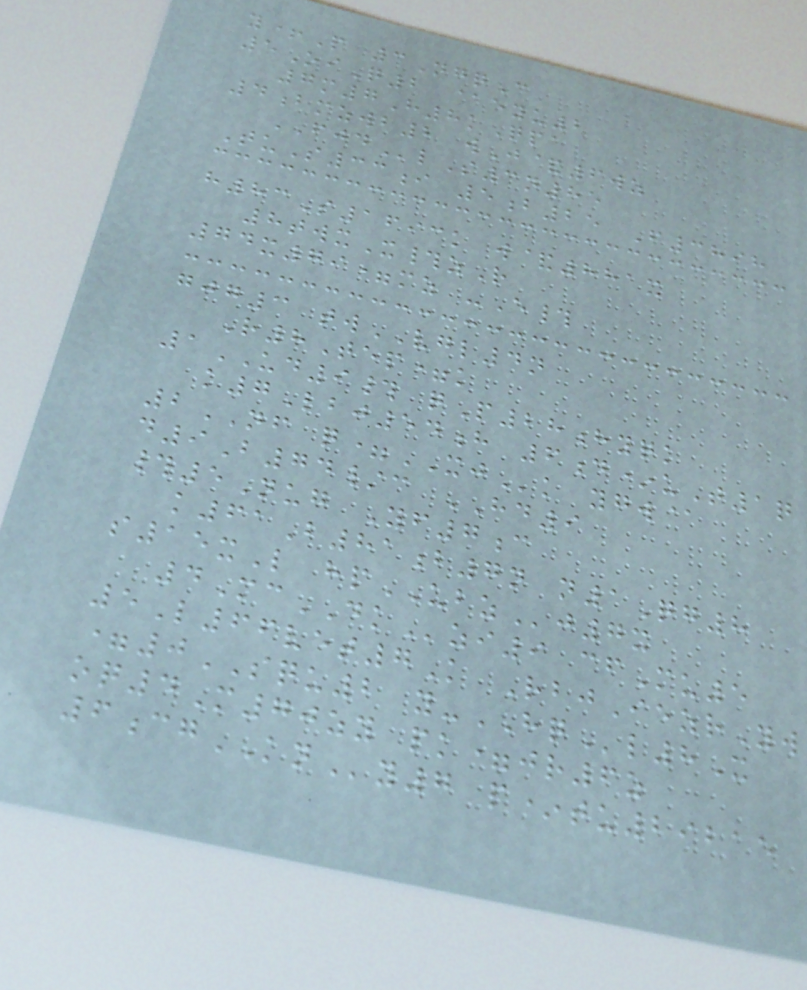y+P 3NgqC
5OiQ2 @eyu2
7m7H8kQpa
4bmzwb2 wJ&6wz
FJDlS3n85
TuS33i 5b25 F3898
h83S1693k w&881x
8twxX#zR
74x79=mz -E#
gjg3 twVGL4n
R8Tep=k
1UD9# qP28hyqk
k7Lbj54h 6d*uT1q
2NF q=XJk ygw@
d9B74/c HD9
#5Nug Yf7c
k61B81b7n n1Qg8
s15xL hpUBZj7x
4McDKzi9 cfMu5
5L66vet7K RbjIezrYw
=0SQU2 y-HQl8X
oq4M70zy pk=jr6z
6cgKNy7 p*tu29215
